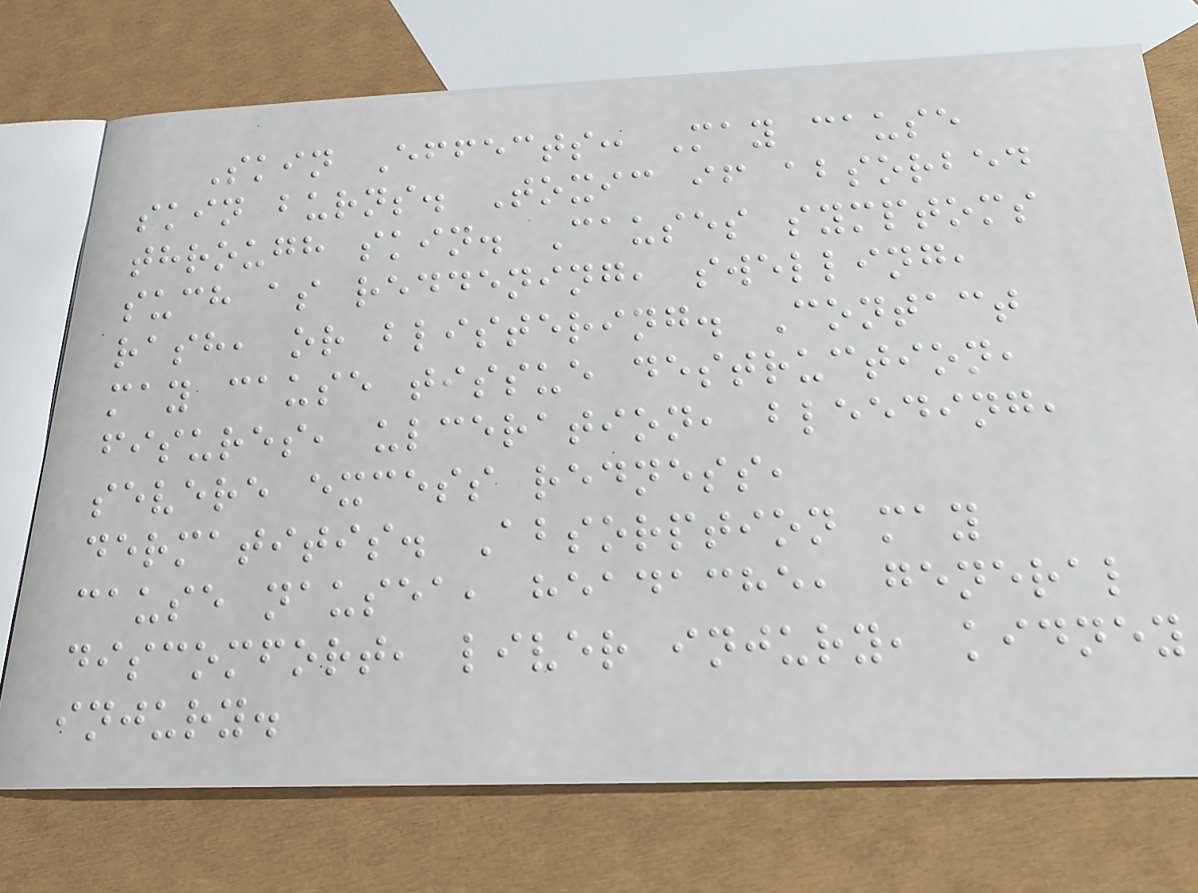Skin Effects: May cause
skin burns. Toxic if absorbed
through skin. Causes symptoms
such as reddening, swelling,
rash, or blistering. Contact
may cause tissue destruction,
fisures, ulceration, bleeding,
severe excess redness,
dermatitis. Absorption may
cause nausea, headache, general
discomfort, liver injury, kidney
injury.
